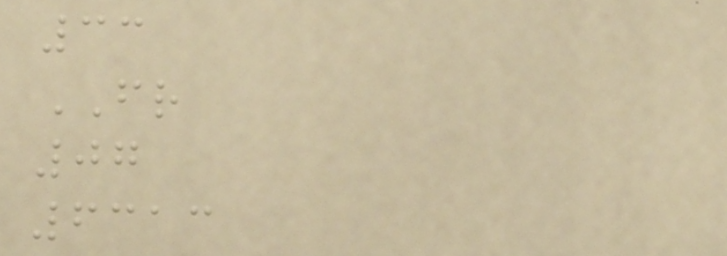33
FR
07
6313
